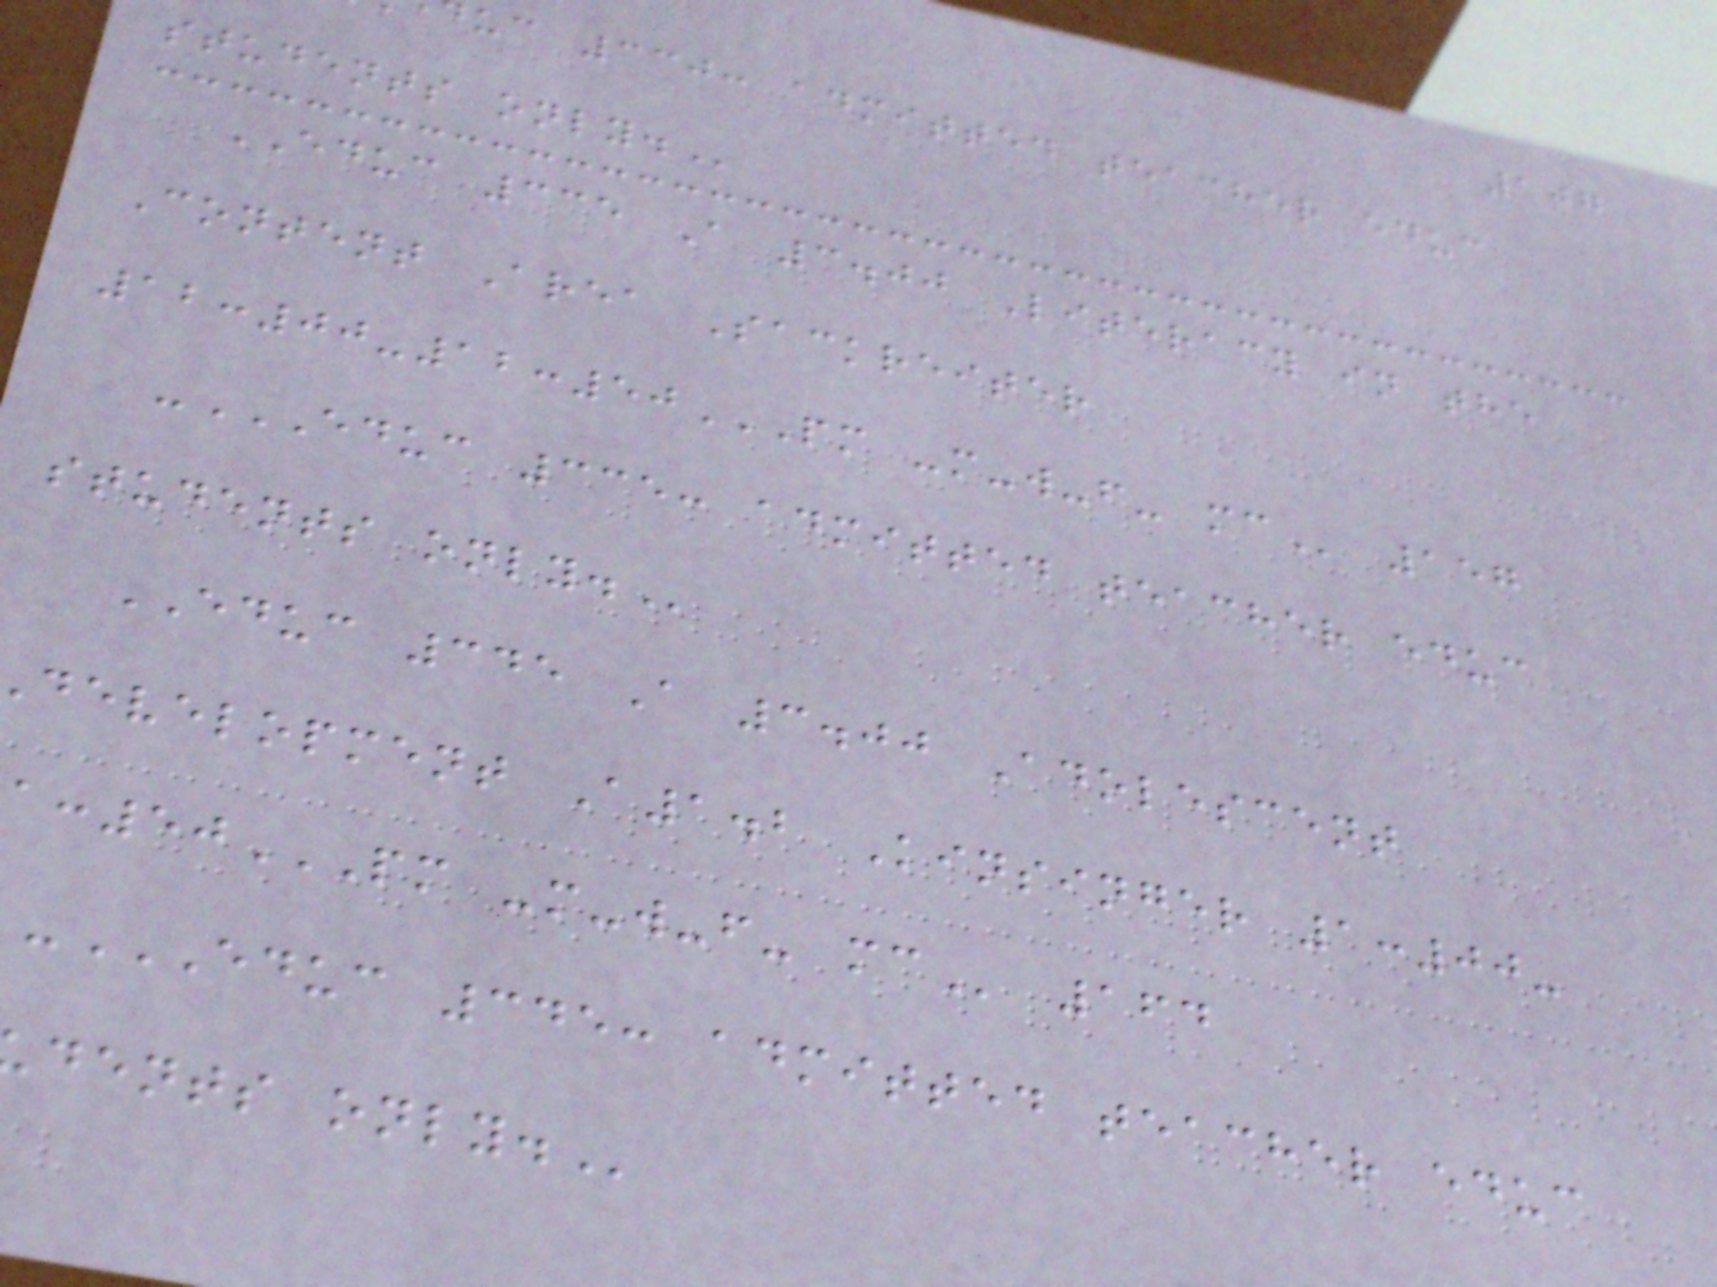107
uc 330: admitted teacher educ
students
EDUC 335 A 3.00 Literacy in the
Content Area Sackreiter
12:00-12:50PM -M-W-F- MC 157
-EDUC 335: ADMITTED TEACHER EDUC
students
EDUC 345 A 3.00 Adolescent
development A1.2 Kinsinger 1:00-
-EDUC 345: ADMITTED TEACHER EDUC
dents
